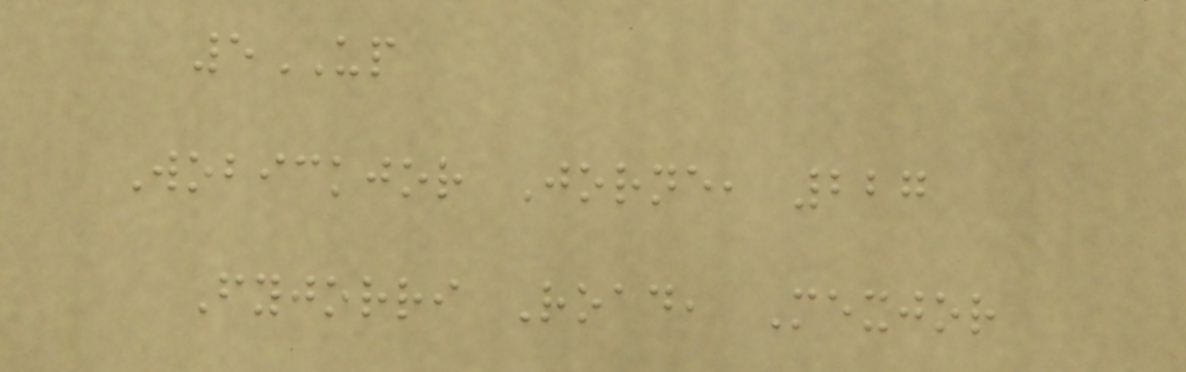5UP
Wobickjor Jorne, 227
Fyjorri Road, Mexjor
